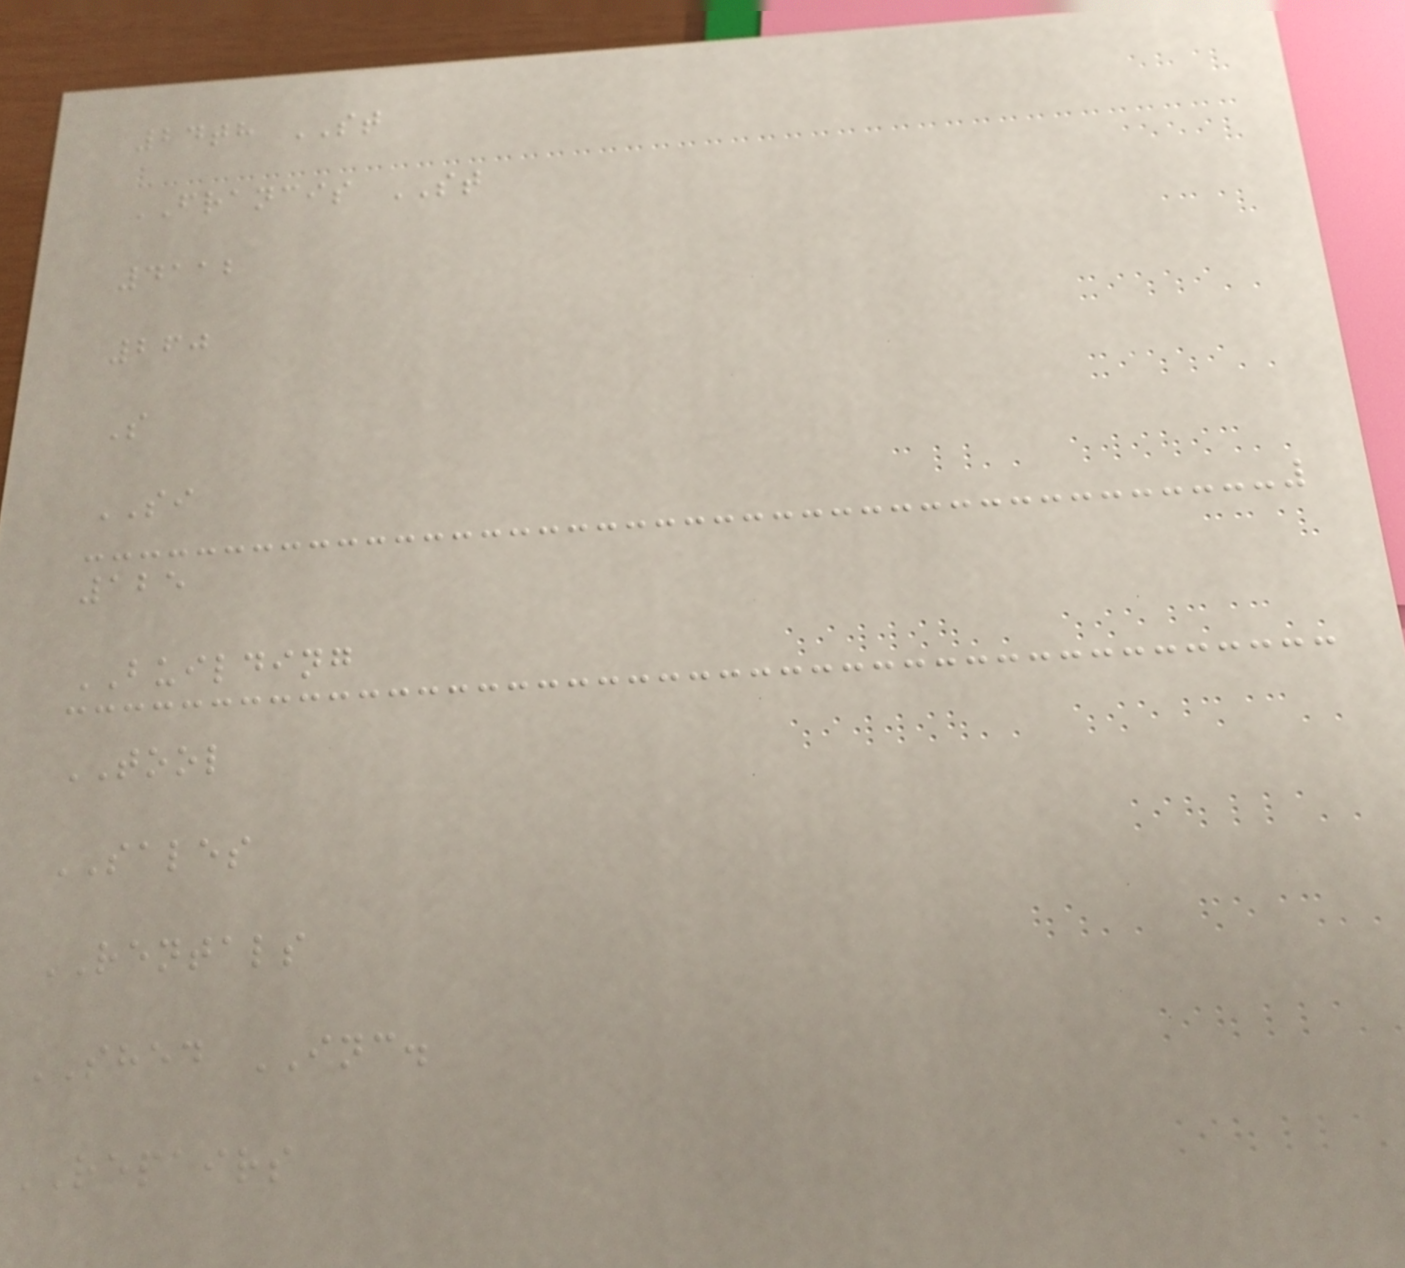24th ST
FRANCIS ST
4112
260
S
SI
125
BUILDING
TOOL
SALES
RENTALS
SHED INC.
REPAIRS
